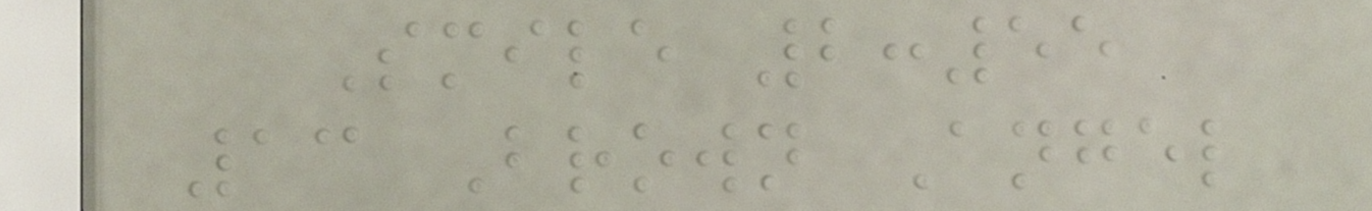Smile 2:55
13 Brown Angel
